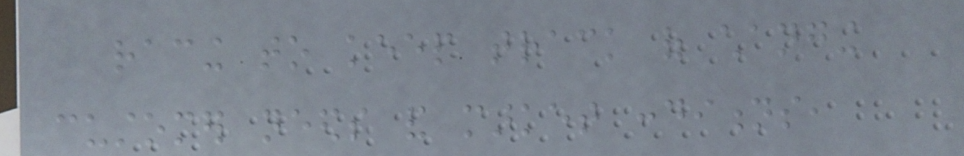racing to keep track of changing
customer needs and market conditions,
